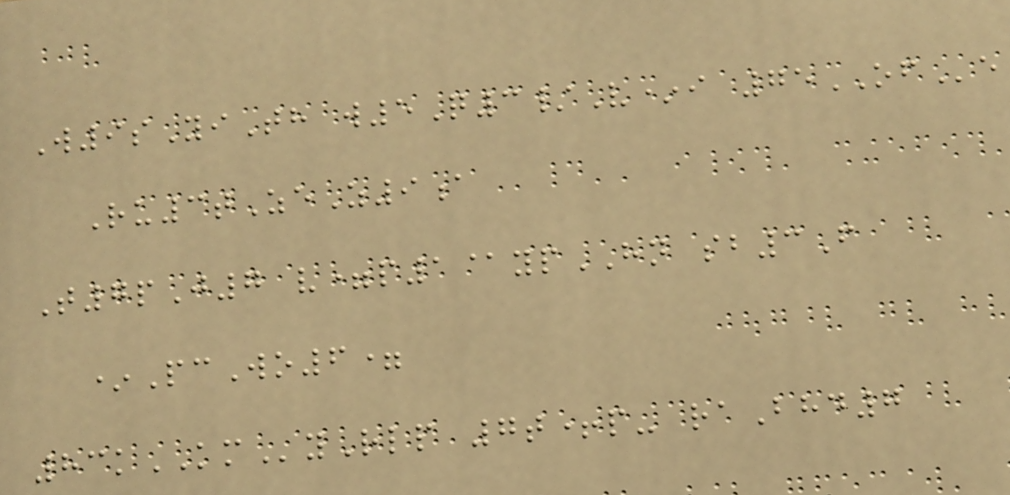W9sYiTh w5Q3/V*i 75OFe
Ru3tZeZ9a
T7pJ7 v=p1@ypHN sb3F
*PcWo6=
83kKMyRlp 7t+p- raBhd7
